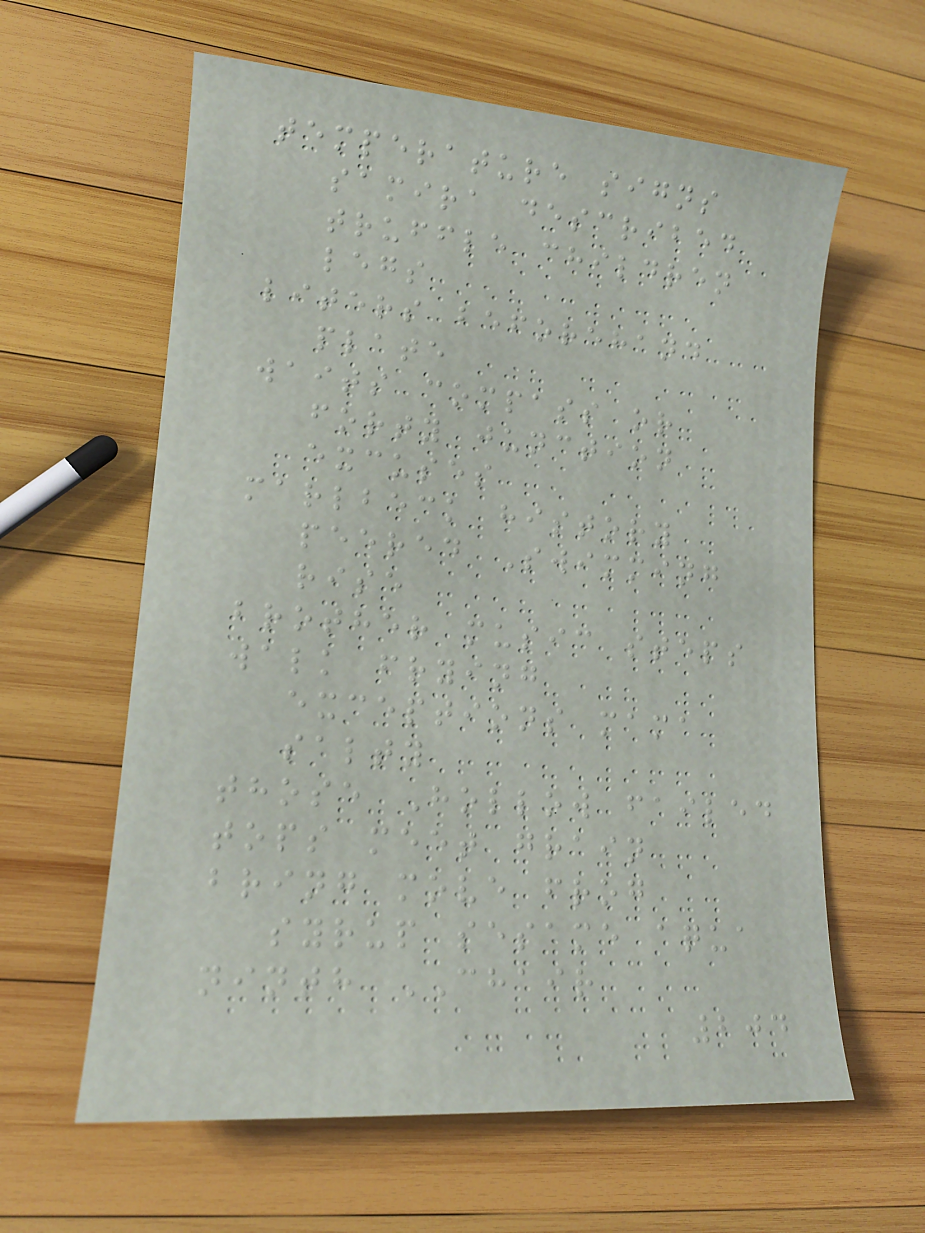temperature signs
samira described
truffle children
legs
liters beforehand
plate
waits compass or
forty junction
excuses
marlbeck history
peered Swimming
rise
brother music steps
walk frying
exceptions mama
salty
those Hollow failed
tops meet grain
bring move frog
syrup sesame aqua
ninth CHAIR
204
